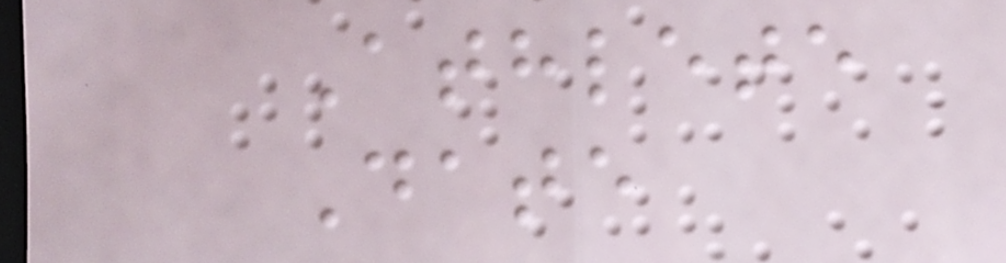Athlete
Date
